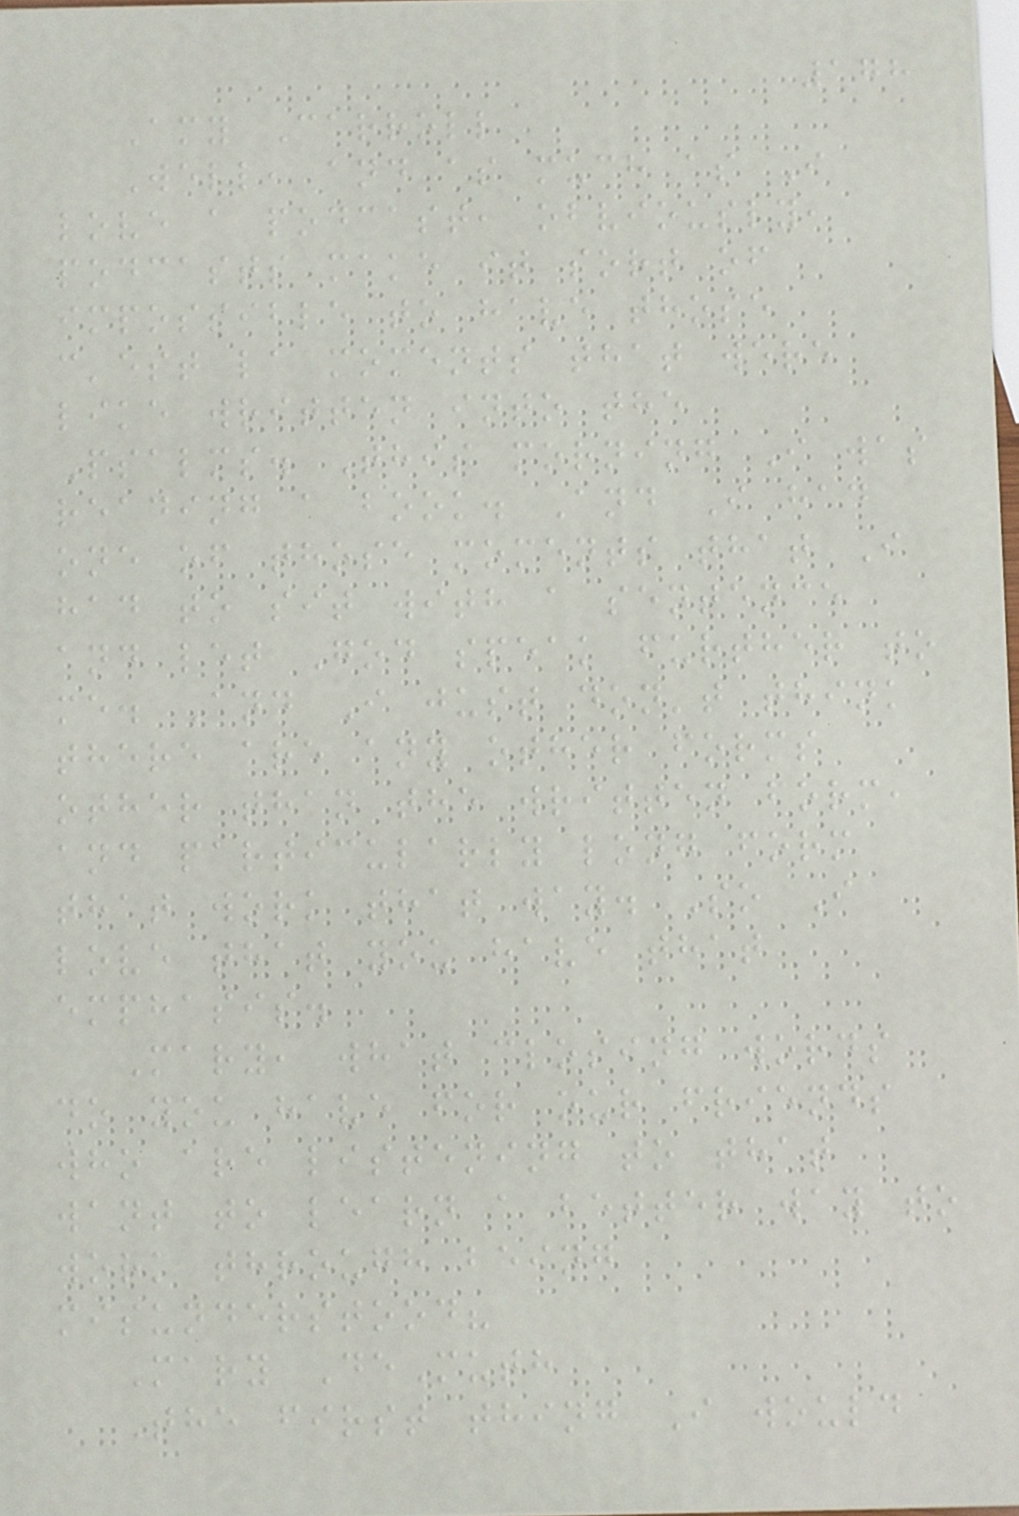178
Amy Carroll
Well, and as much as I
love a podcast, obviously,
podcasts make it sort of
impossible to have those
c'est la moments that were
like written into the
Psalms. This morning I was
reading a book. And I had
one of those moments that I
had to sit with a sentence
and let God speak further to
me. And I just don't think
there are any other forms
other than the written form,
and particularly long form
that work that way. So I
love that you have that
emphasis.
Mary, what closing words
do you have for our friends
who are listening to that
want to learn a better way to
work through being
misunderstood?
Mary DeMuth
The first thing I would
